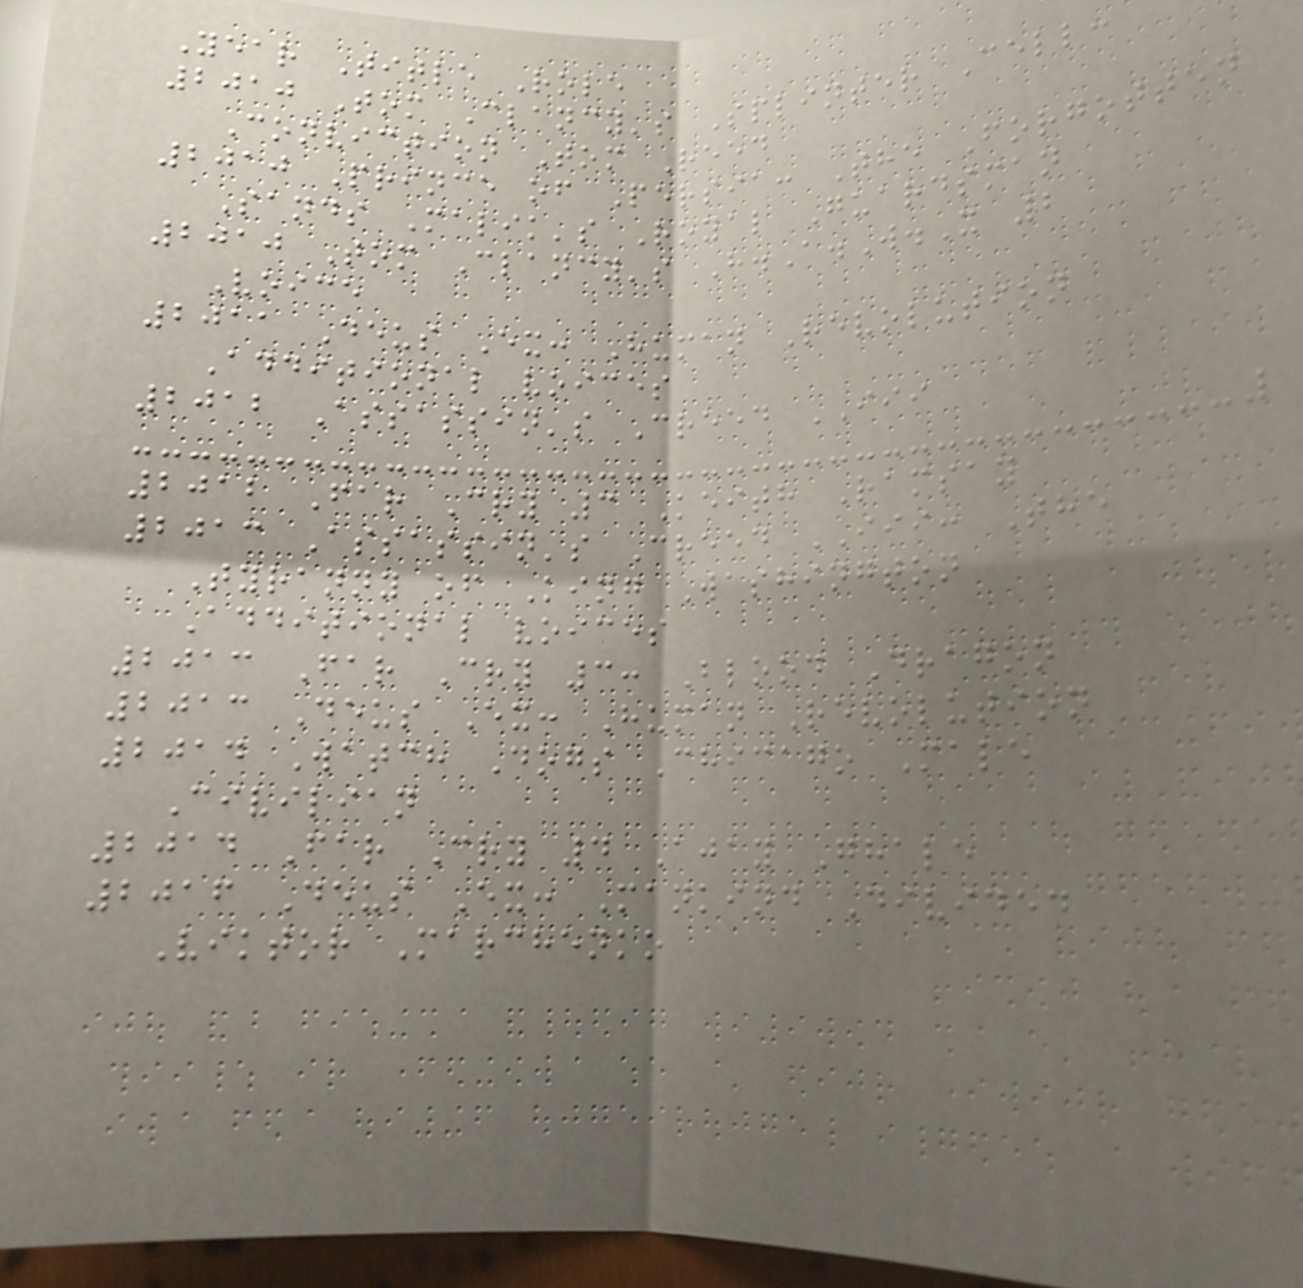Year Title Role
2010 Tom Clancy's Splinter Cell:
Conviction Tom Reed
2010 Prince of Persia: The Forgotten
Sands Malik's Royal Guardsman
2010 Tom Clancy's H.A.W.X 2
Voice
2011 Deus Ex: Human Revolution
Additional voices
2012 Assassin's Creed III
2012 Far Cry 3 Keith Ramsay
2013 Assassin's Creed III: The
Tyranny of King Washington
Additional voices
2013 Far Cry 3: Blood Dragon
2013 Deus Ex: Human Revolution
2014 Watch Dogs Chicago Male
Civilian
2014 Far Cry 4 Ajay Ghale
2016 Deus Ex: Mankind Divided
Viktor Marchenko
